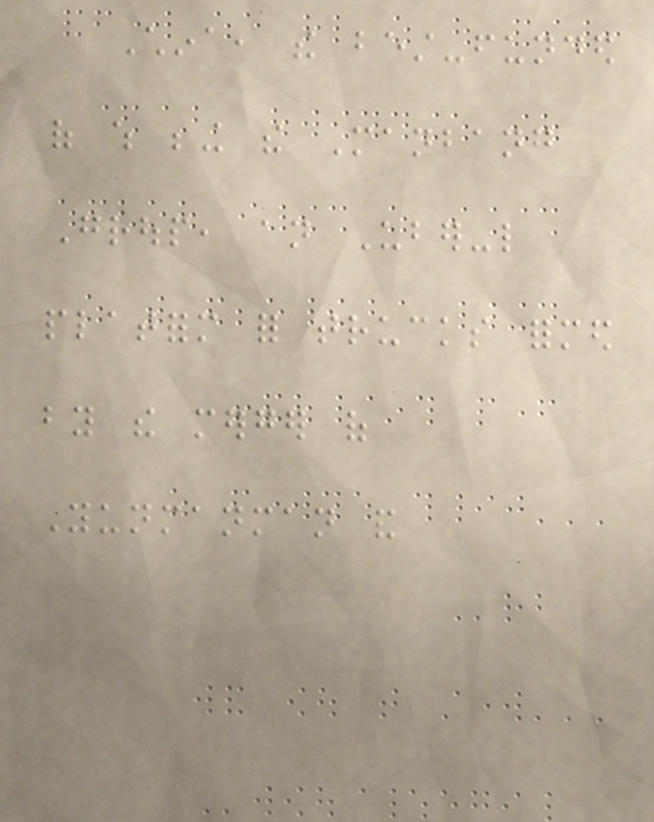China, the best-funded
of which being the Manbang
Group, an Uber-like
platform for trucks formed
by the merger of
Yunmanman and
